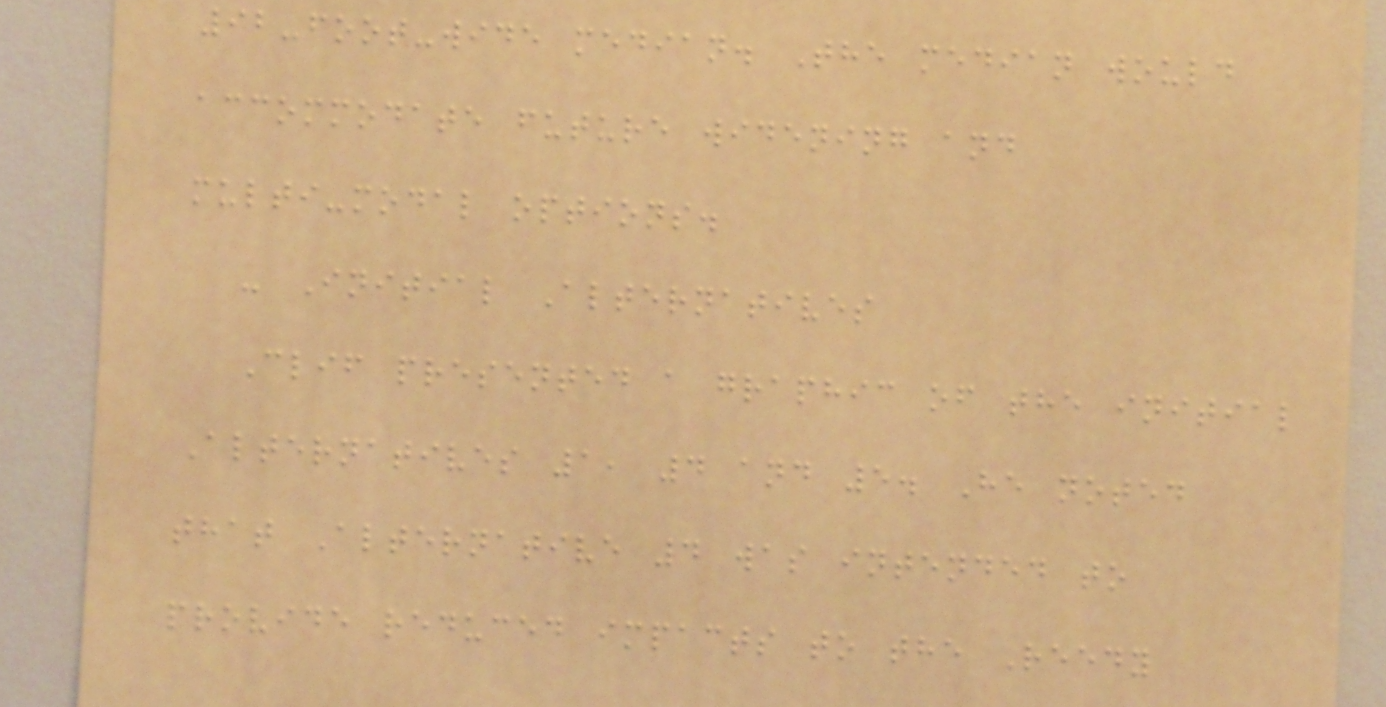92-foot-wide median. The median would
accommodate future widening and
multi-modal options.
- Initial Alternatives
Clif presented a graphic of the initial
Alternatives 1, 4 and 5. He noted
that Alternative 4 was intended to
provide reduced impacts to the Reedy
